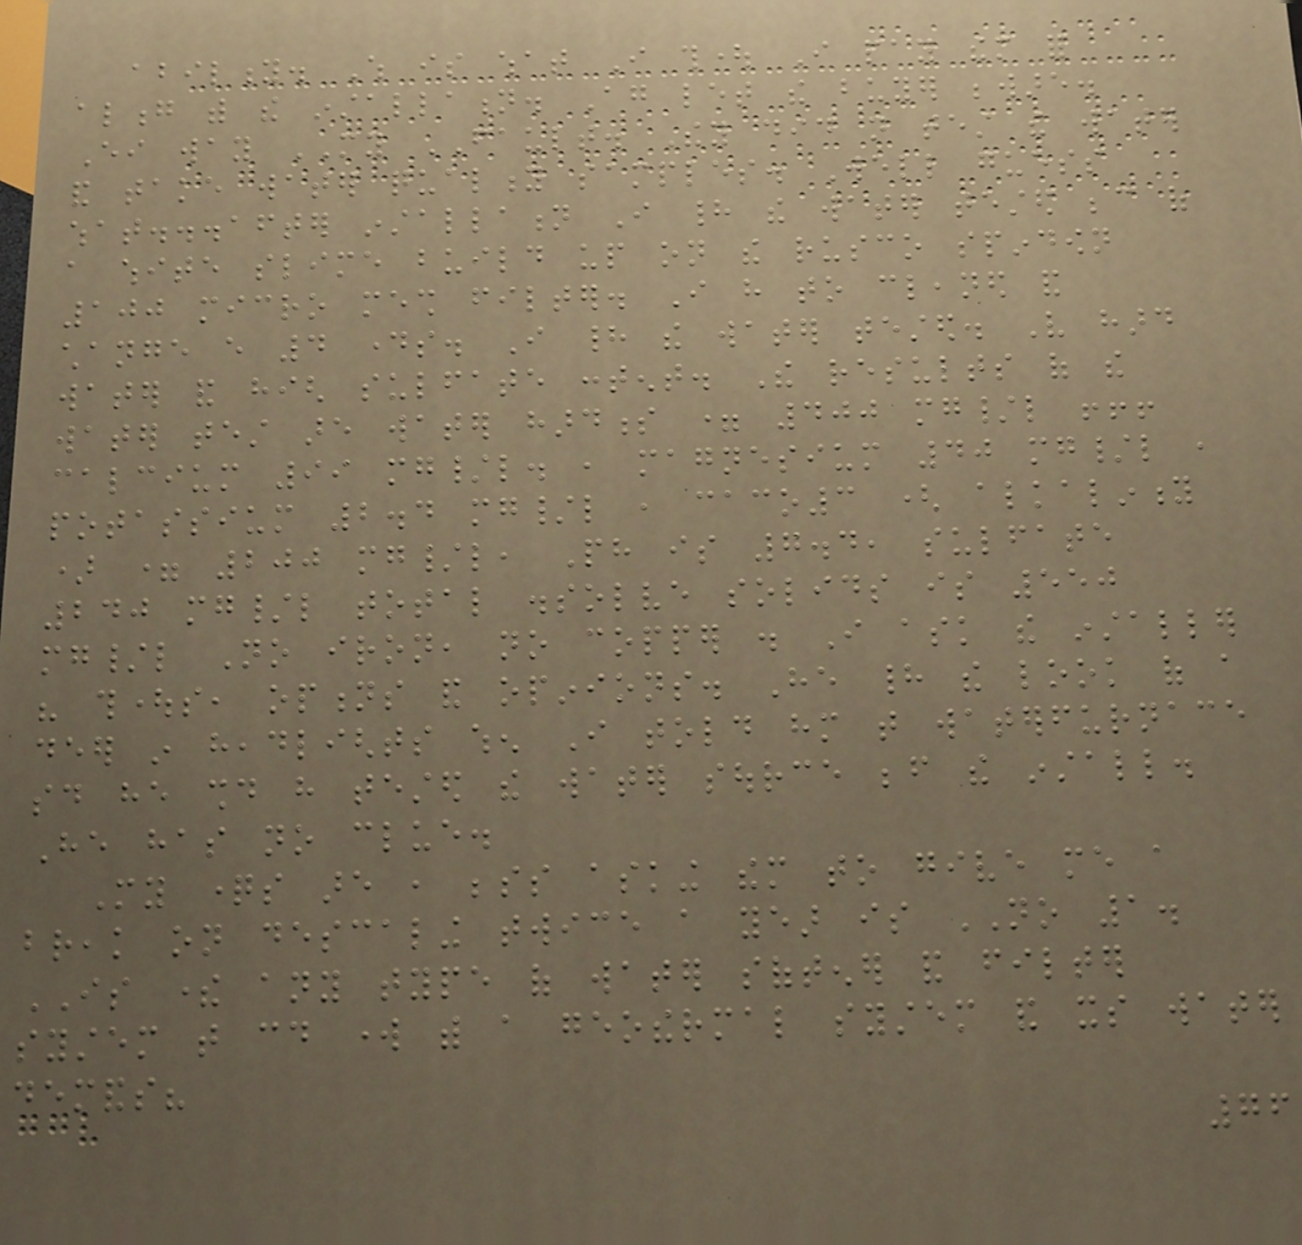ability. Which is what I thought I pay them for
along with the installation. Again let the buyer beware.
Either way MY FAULT. They did not test the water
and take water quality samples. Well guess
what...after installation I had the water tested because of
a white slime build up on the rusco spindown
100 micro mesh filter. I have to cleaned and
change every 4 days. I had the water tested. Very hard
water and high sulfate content. The results of the
water test are water hardness = 400 mg/l !!!
calcium 99 mg/l. , magnesium 40 mg/l ,
potassium 2.4 mg/l , caco3 ( alkalinity
) = 200 mg/l, Ph is 7.4, sulfate
240 mg/l total dissolve solids is 550
mg/l No iron, no copper . I ask the installer
his thoughts, options and opinions. He had the look of a
deer in headlights when I told him that waterfurnace
said he should have tested the water source before the install.
He has no clue.
My questions are , besides asking them to give me a
break on descaling twice a year is NO 1.
IS there any type of water softener and filter
system that could work with a geothermal system and its water
demands?
76
